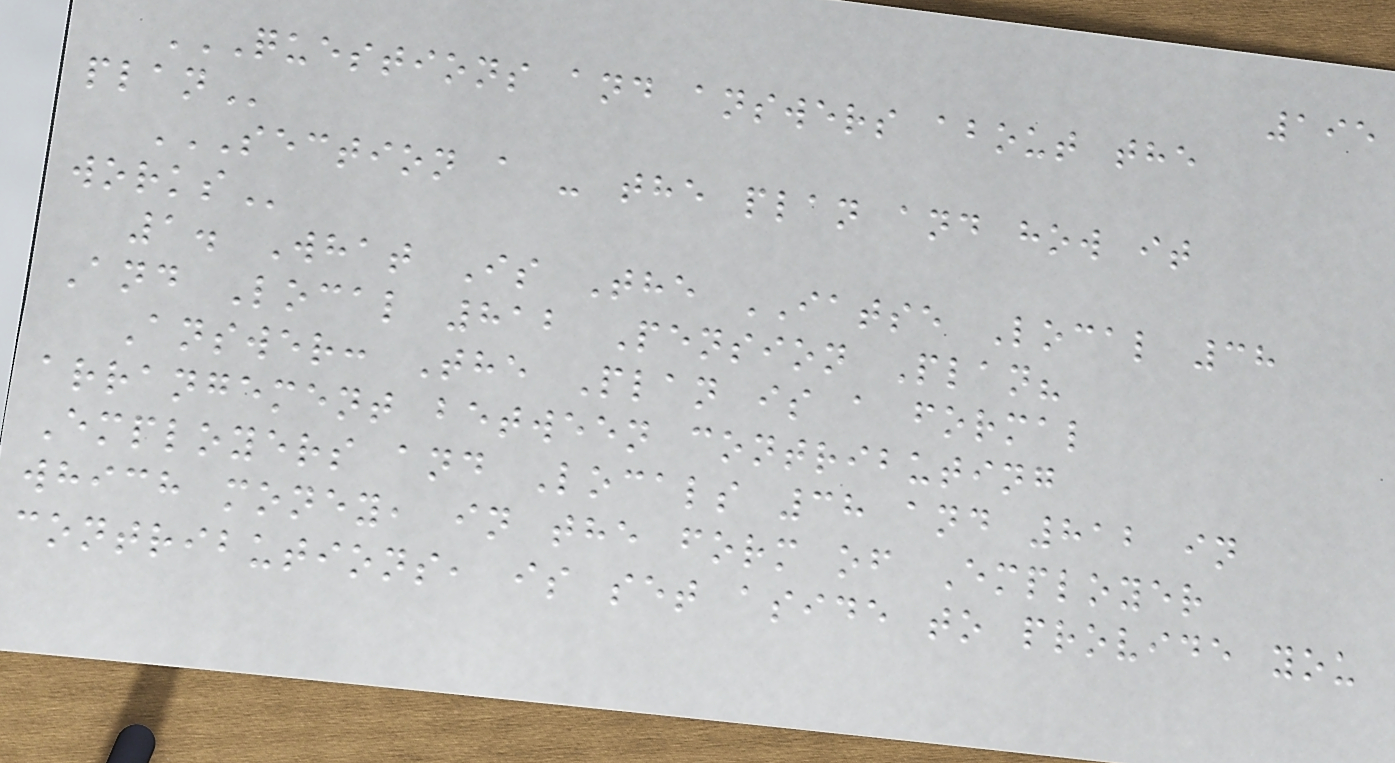195
QUESTIONS AND ANSWERS ABOUT THE
PLAN
SECTION A - THE PLAN AND HOW IT
WORKS
1. What Is The IATSE Local 38
And Local 812 Pension Plan?
Answer: The Plan is a formal
arrangement between contributing
Employers and Locals 38 and 812 in
which money, in the form of Employer
contributions, is set aside to provide you
